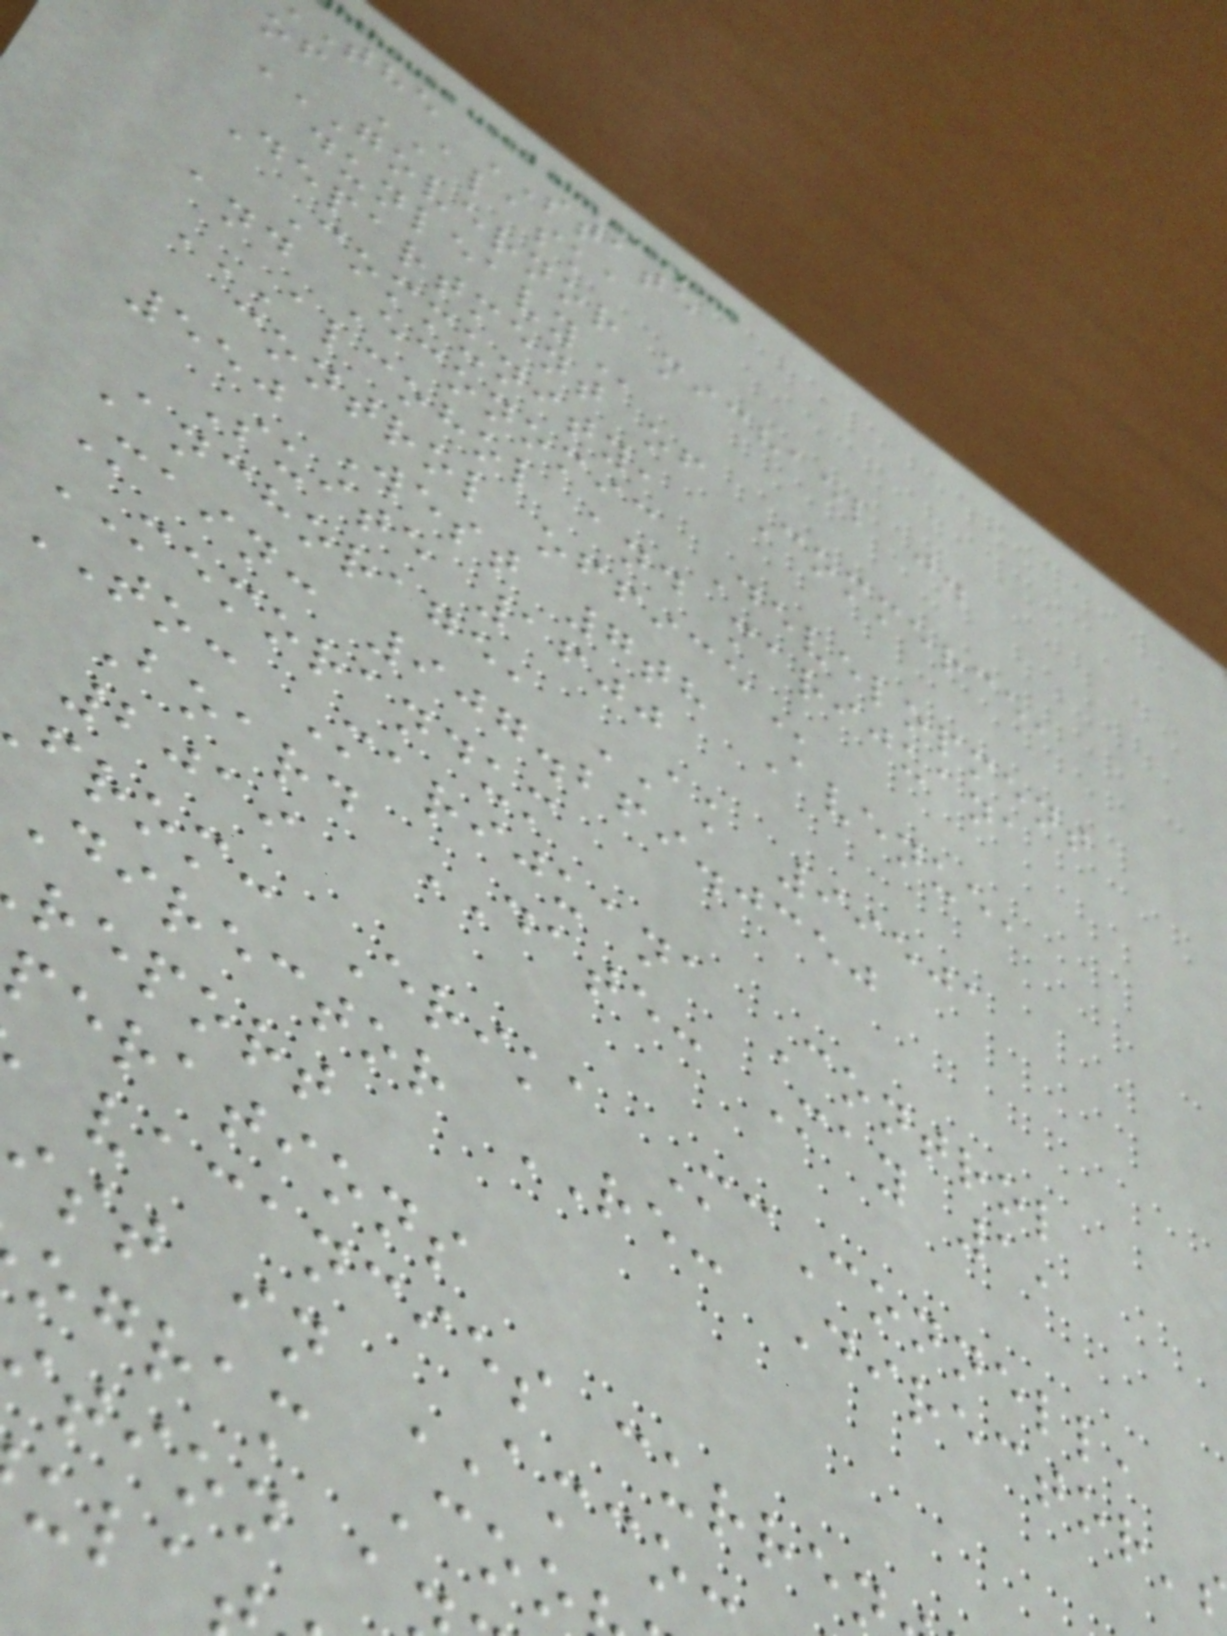the STATE
of ALASKA
GOVERNOR MICHAEL J.
Department of Commerce,
Community,
and Economic Development
ALCOHOL AND MARIJUANA
control
550 West 7th Avenue,
Suite 1600
Anchorage, AK 99501
Main: 907.269.0350
MEMORANDUM
TO: Marijuana Control
Board DATE: May 1,
2019
from: Erika McConnell,
Director RE: Director'
report
perations
vacancies curre
st in AMCO:
ogram Coo
tion a
